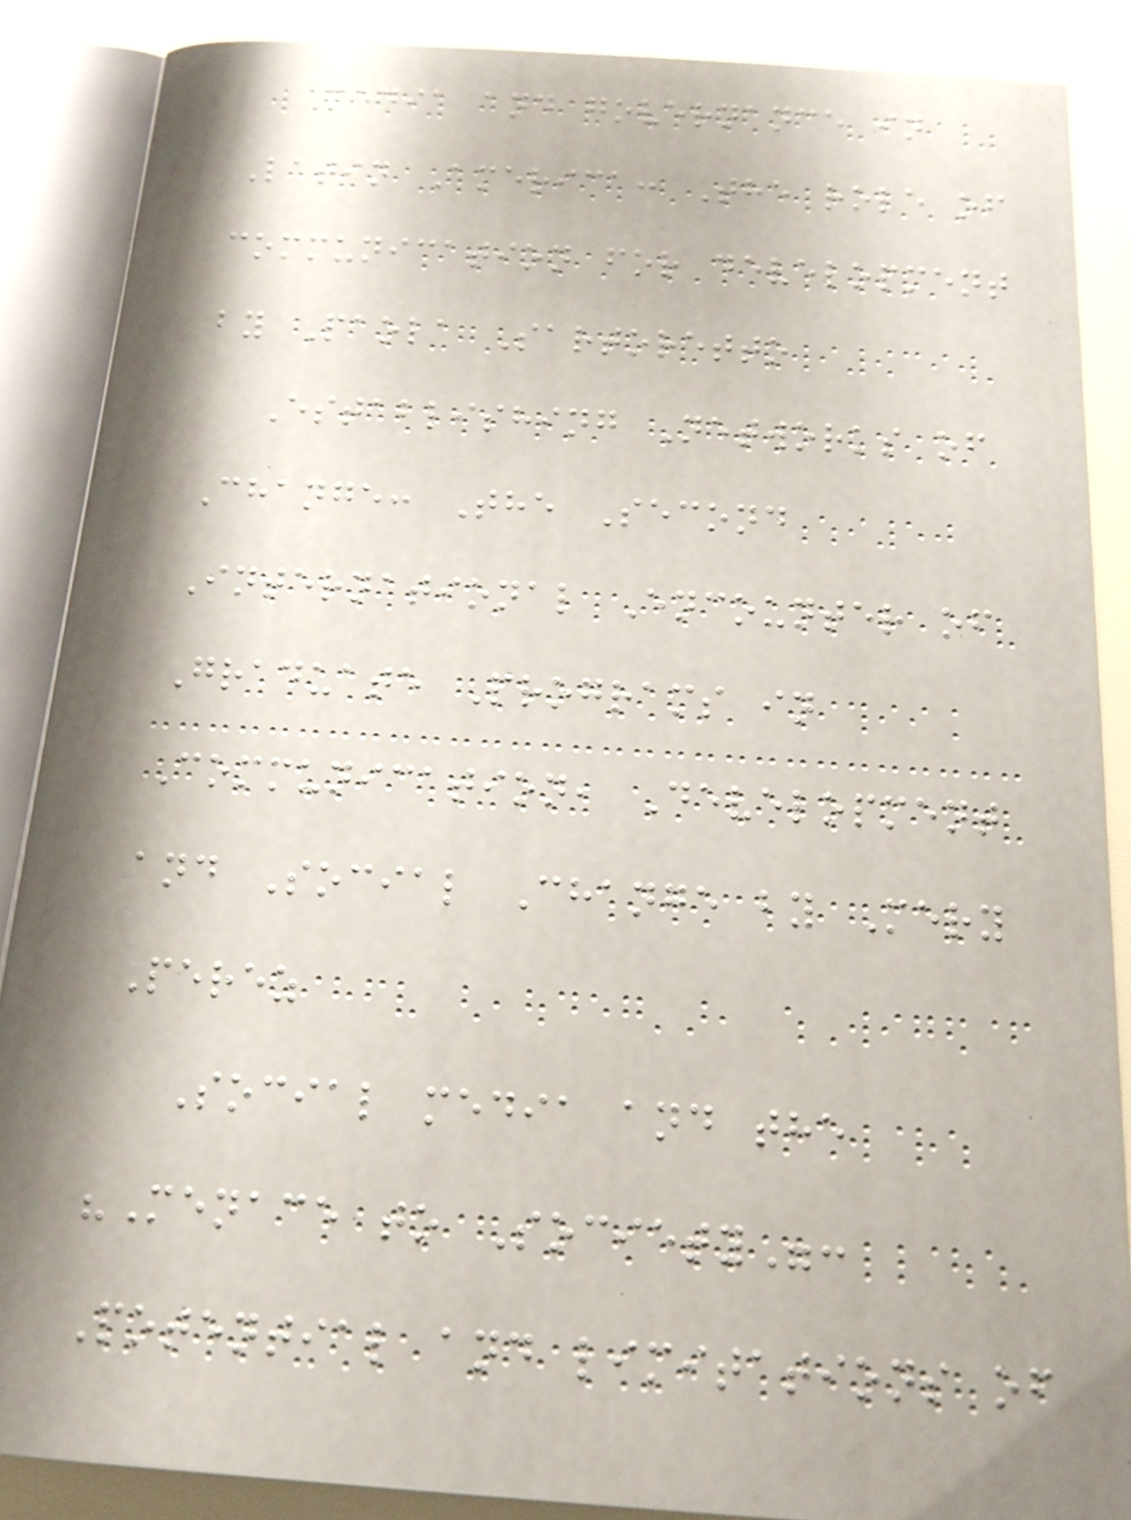Media and governance in
Latin America: The role of
communication for development
by Paola Sartoretto
Establishing Networks of
Change: The Second
International Encounter of
Graduate Programs in
Communication, Development
and Social Change by Mery
Perez
Social media and the
"Menace to Society":
Potential and limitations of
